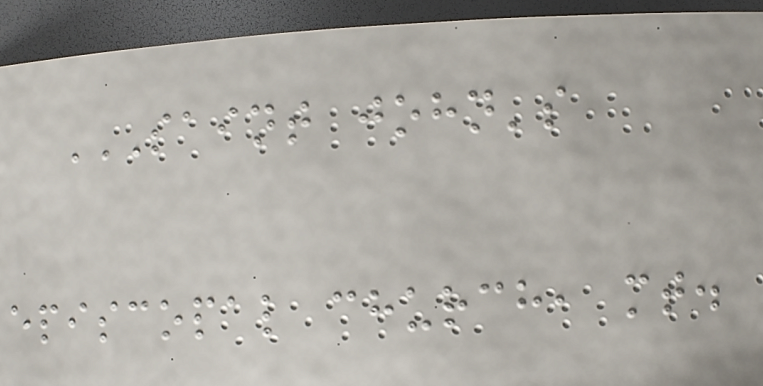SAINT JOHN'S
EPISCOPAL CHURCH, MT.
